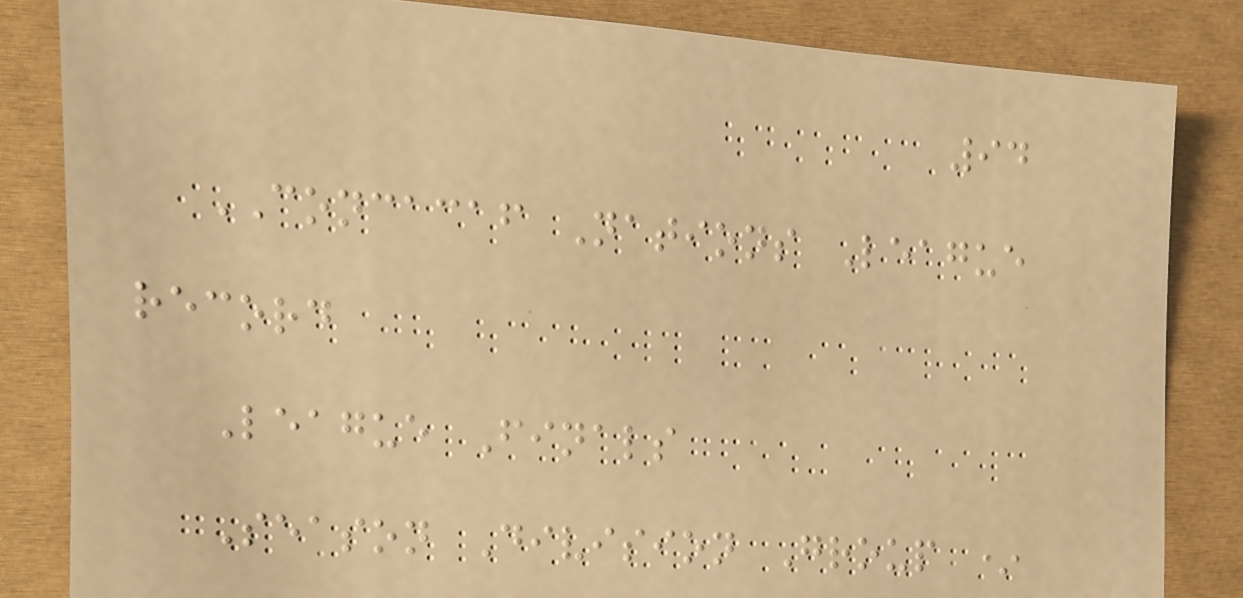94
CONCACAF Nations League
record
League Finals
Season Division Group *
